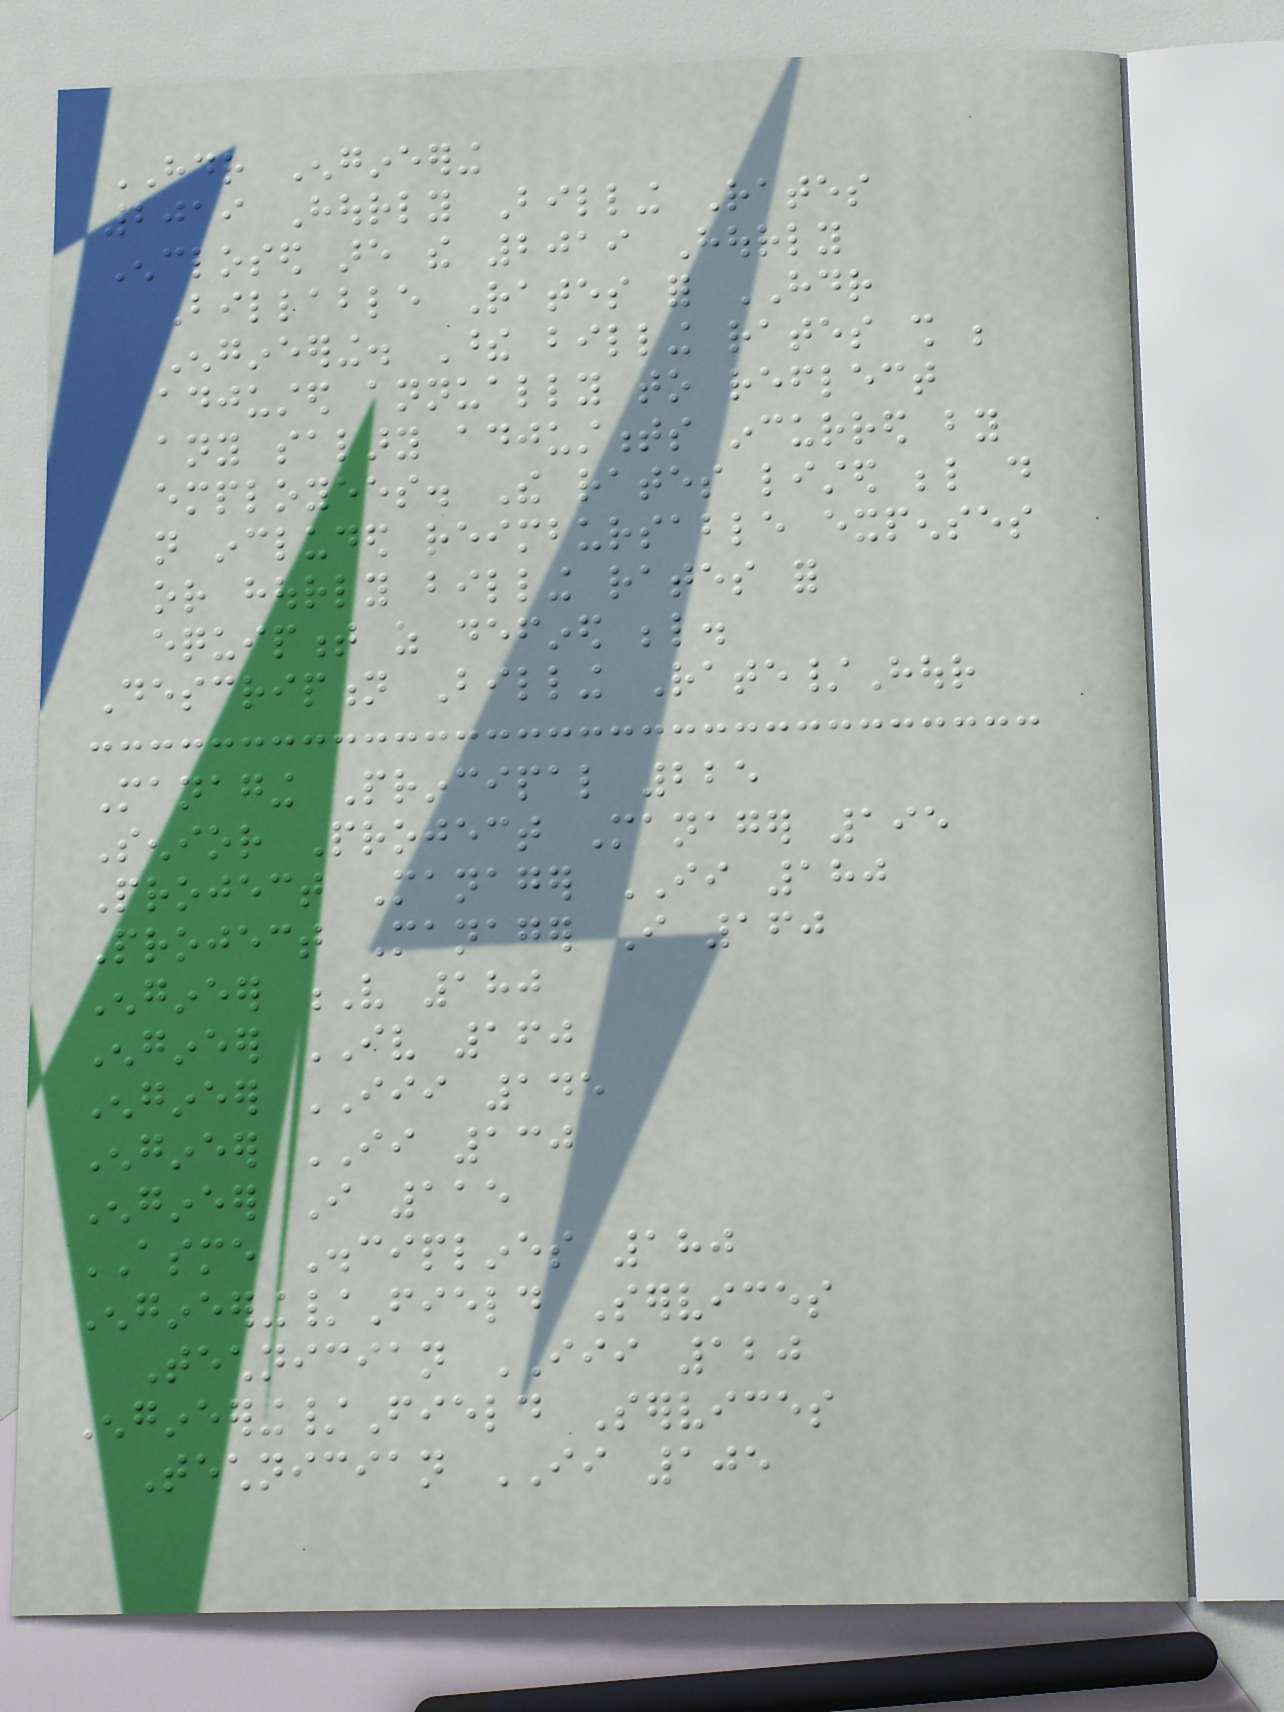HDR Engineering
2019 Hourly Billing Rates
Enclosed are the 2019 Hourly
Billable Rates for HDR
Engineering. These billing rates shall be
adjusted annually to reflect
any salary adjustments incurred by
employees. The rates listed below do
not included reimbursable expenses
or hourly billing rates for
equipment as defined below.
Description Billing Rate/Hour
Managing Principal 225
Senior Project Manager 195
Project Manager II 180
Project Manager I 160
Engineer V 180
Engineer IV 160
Engineer III 145
Engineer II 130
Engineer I 115
ASME Disciplines 180
Engineering/Field Services
Technician III 120
Engineering/Field Services
Technician II 105
